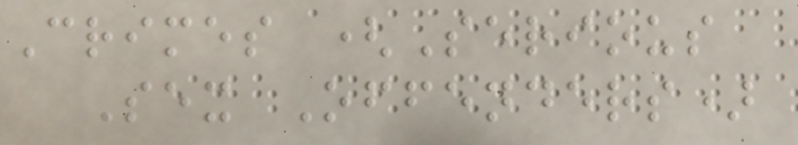Crimes (Serious
Sex Offenders)
